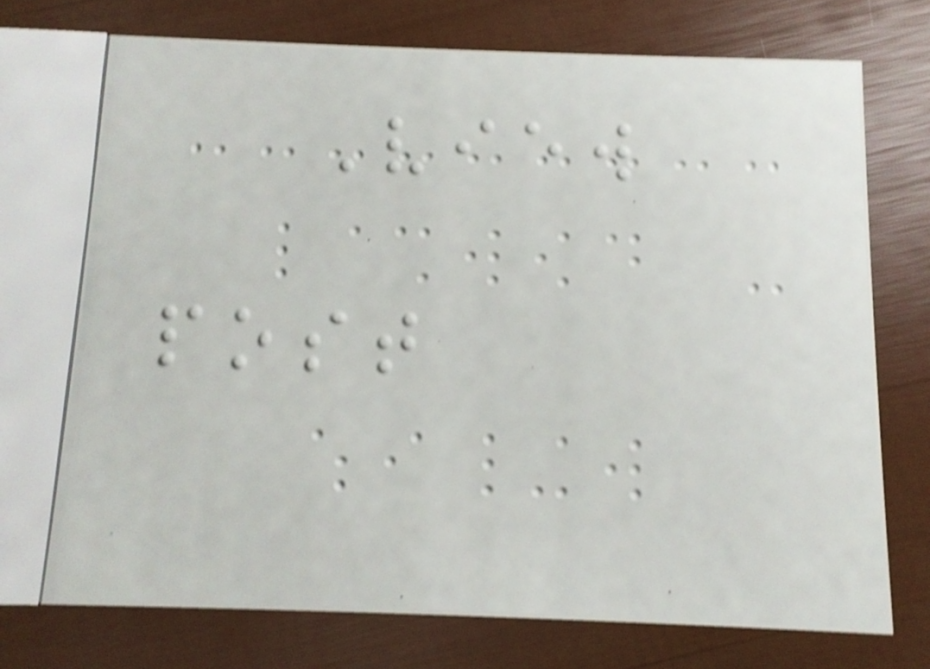View
post
